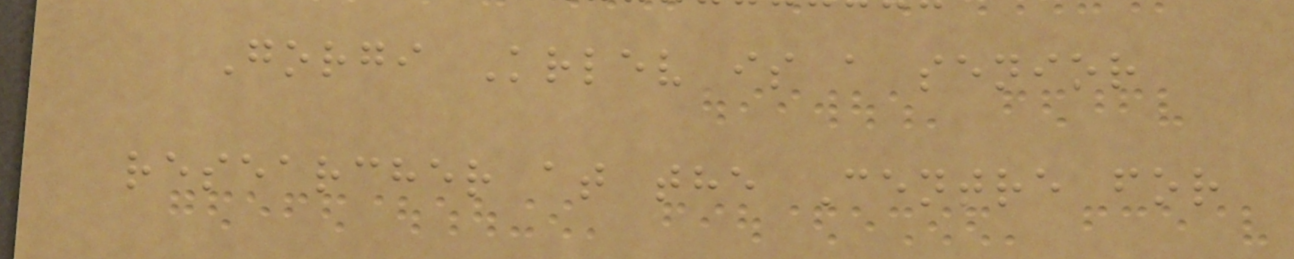Gorgi Krlev is a senior
researcher at the Centre for
